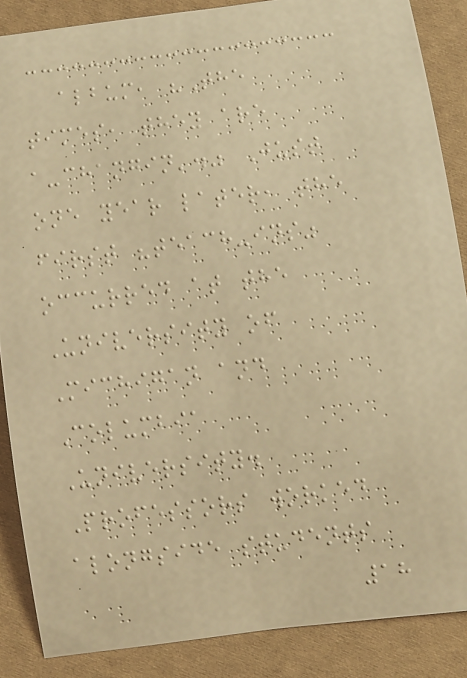album, "The
times, they are
a-changin'." Just
one year later, the
first "teach-ins"
occurred at the
University of
Michigan and
Columbia
University.
Professors worked
alongside students
18
